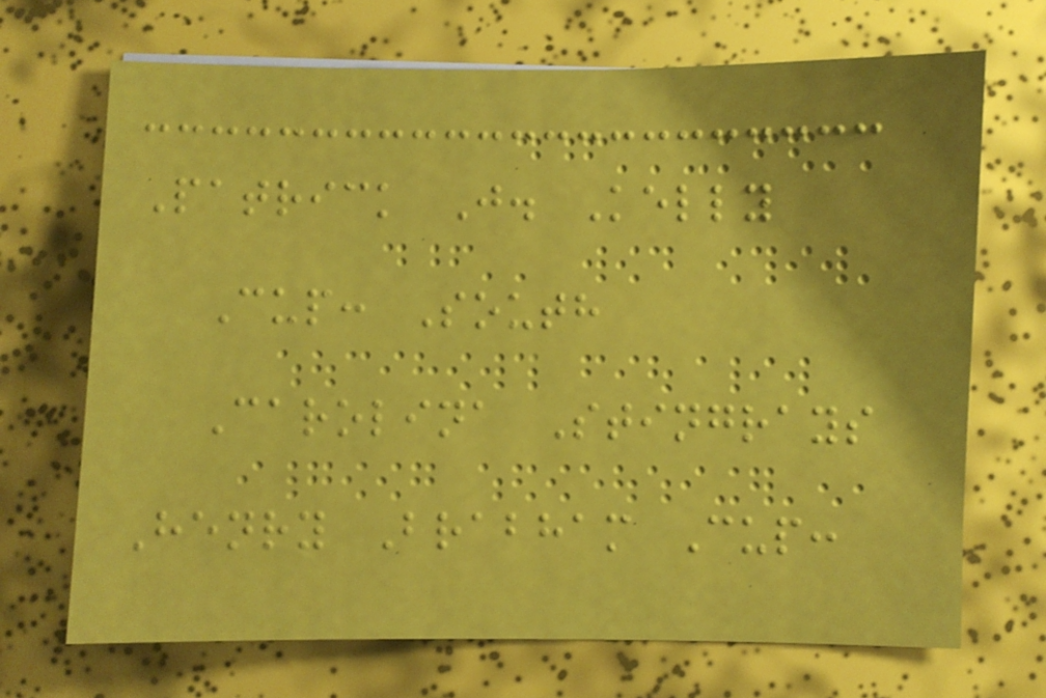Patrick J. Kelly
Cup: South
Carolina Stingrays
Henry Brabham Cup:
